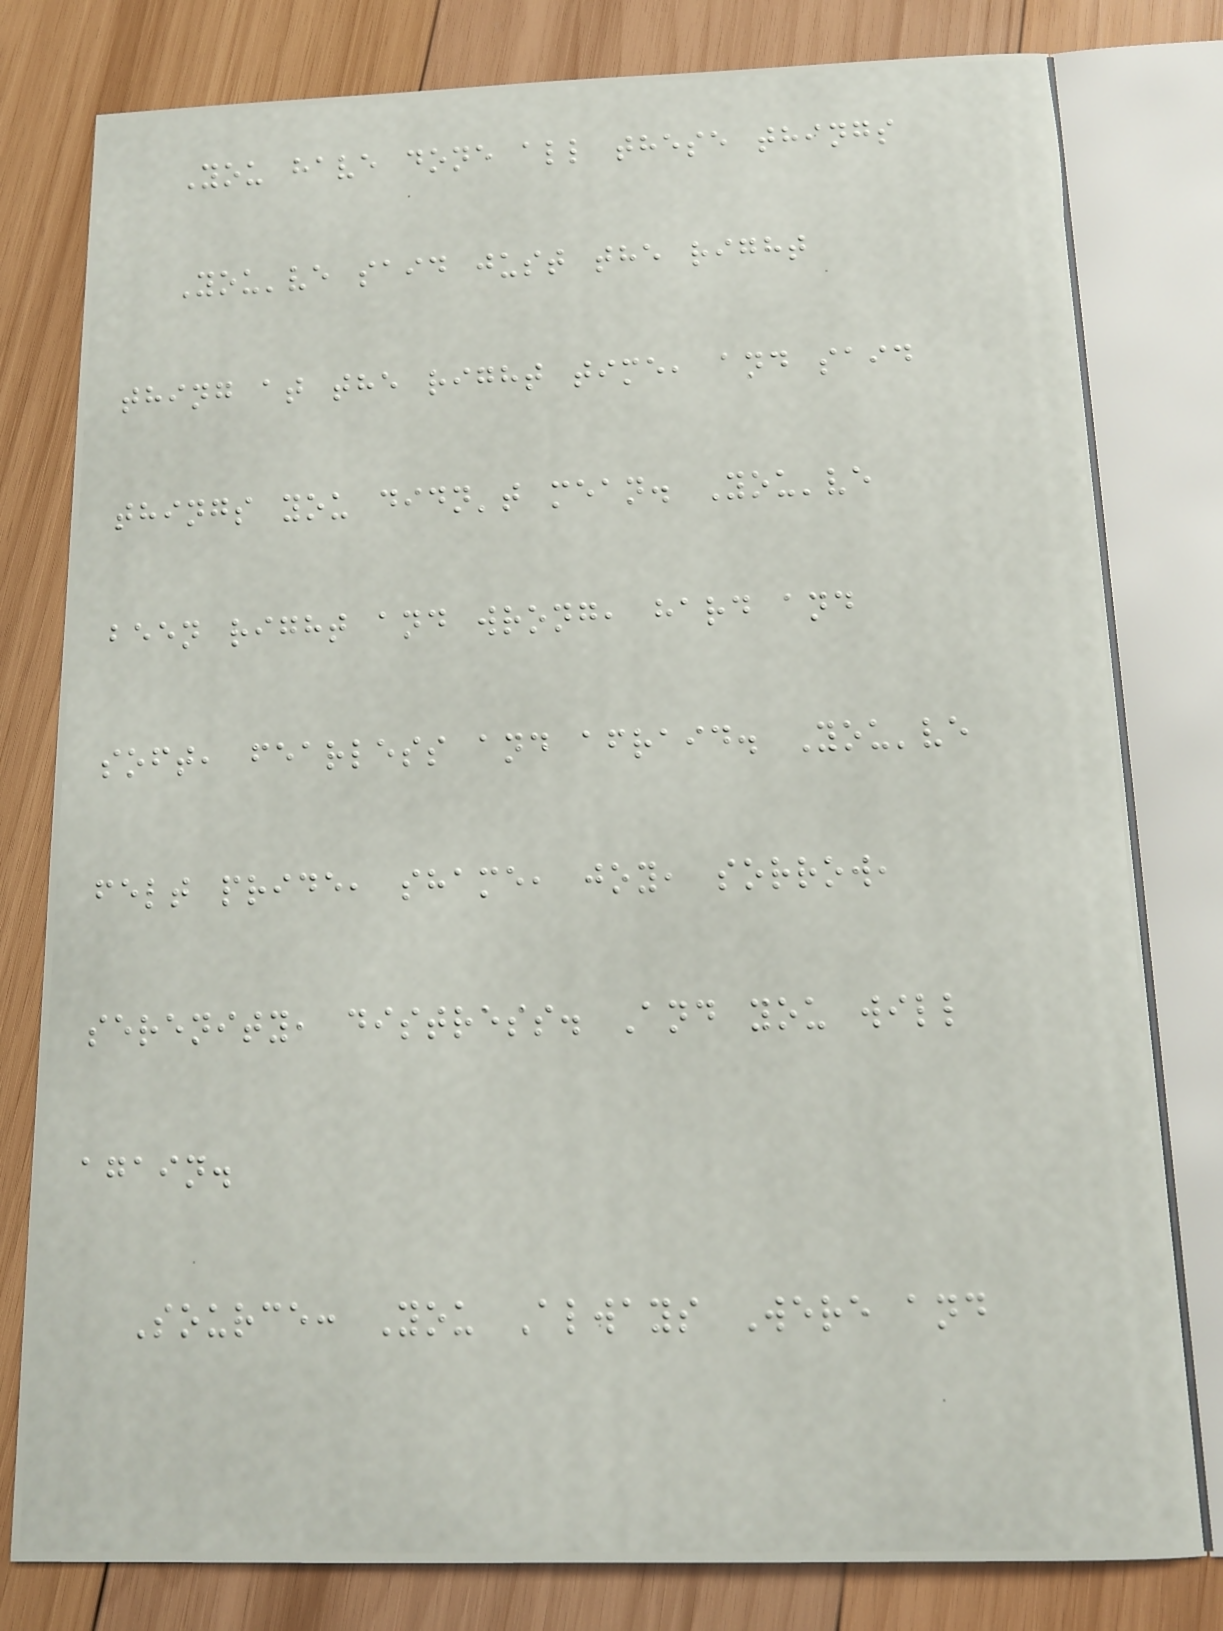You have done all these things
You've said just the right
thing at the right time, and said
things you didn't mean. You've
been right and wrong, hard and
soft, fearless and afraid. You've
felt pride, shame, joy, sorrow,
serenity, distress. And you will
again.
Source: You Always Were and
